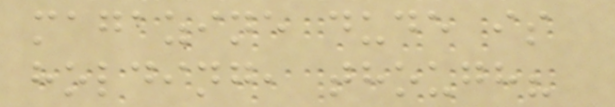magazine dude is
holding, though?
